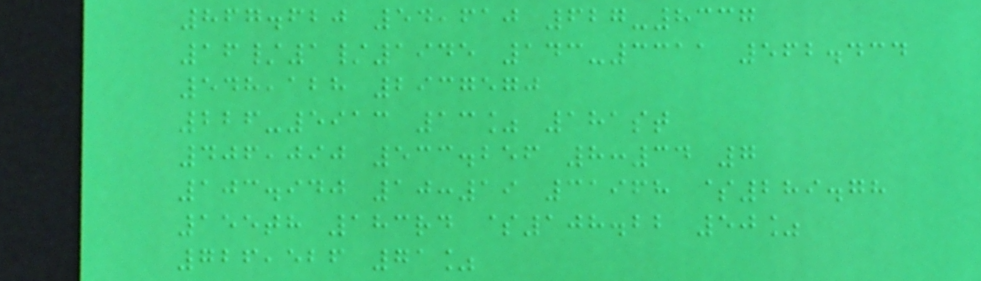867.620 54,610 627-8337
16/1/1945 143-3311 562.434
548,128 2937570
226-5913 13% 181st
406,090 533.256 8:34 7
103.940 10:19 31968 $289.78
155th 183rd $108.22 50%
726,526 71%
